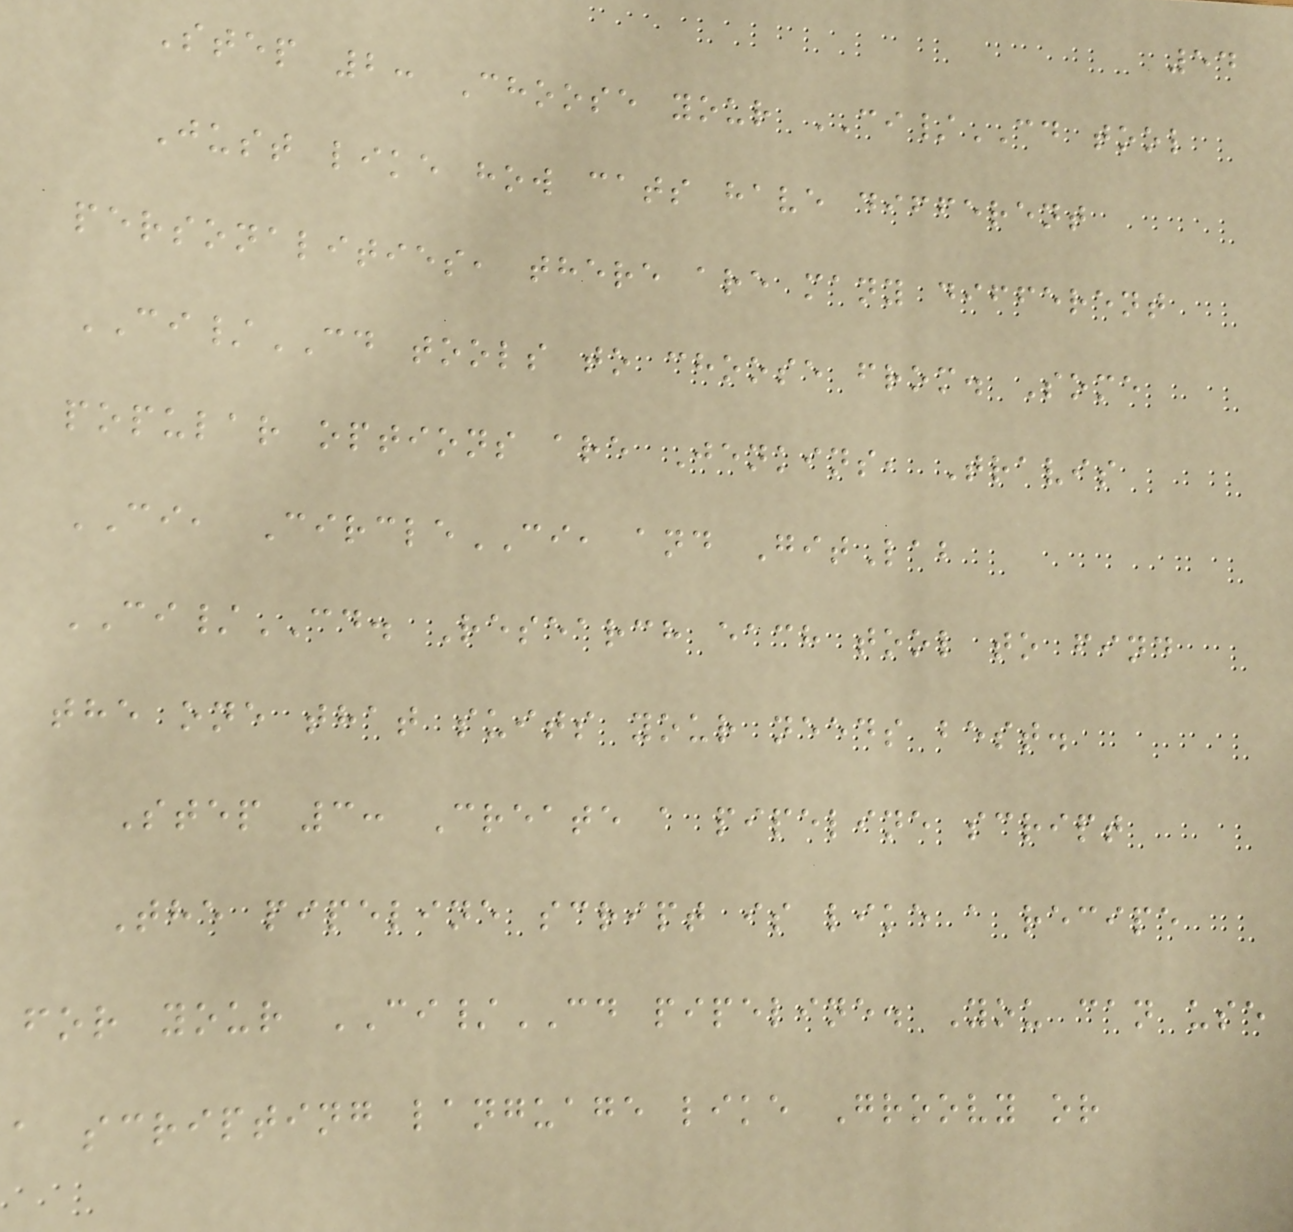54
Step 2: Choose your CI/CD tool
Just like how cats have different
personalities, there are many different
CI/CD tools to choose from. Some
popular options are Jenkins, Travis
CI, CircleCI, and GitLab
CI/CD. Research each tool to find
the one that suits your needs best.
Step 3: Create a pipeline script
The pipeline script is like a recipe
for your CI/CD pipeline. You can use
a scripting language like Groovy or
